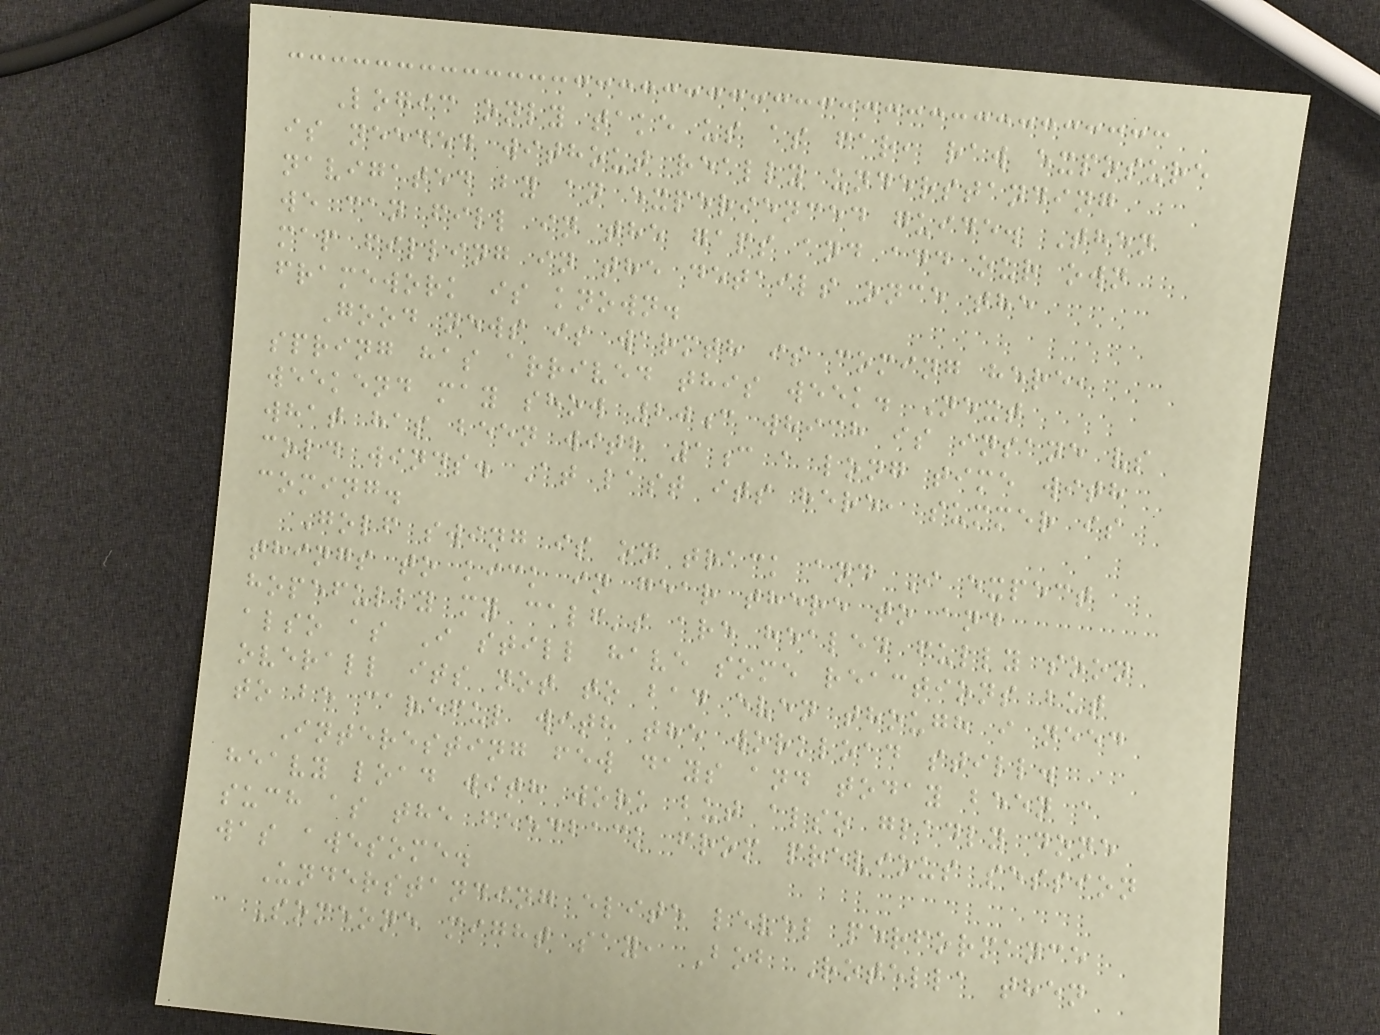Logic only take us as far, raw exposure
is needed without really understanding
navigated by an experienced guide. Then
we can fill in the gaps and add our own
map filling in the details once the
framework is known.
Good news is warmth is coming here,
spring has arrived this week. Next
weekend may show 20c which is insane vs
what has been with 1c a long time with
cold winds. At last its here, summer is
coming.
Golf swing is on track and I expect
things to kick in gear there to and
hopefully my calf's are healed fully soon
also as I still have some reactions but
overall its not to bad even though i need
to be careful with the workload still.
Interesting few days and today been a
heavy load with work but also gladly done
such as the feedback from previous session
was awesome.
Understanding elite level performance
Someone might say, Bob Rotella then
